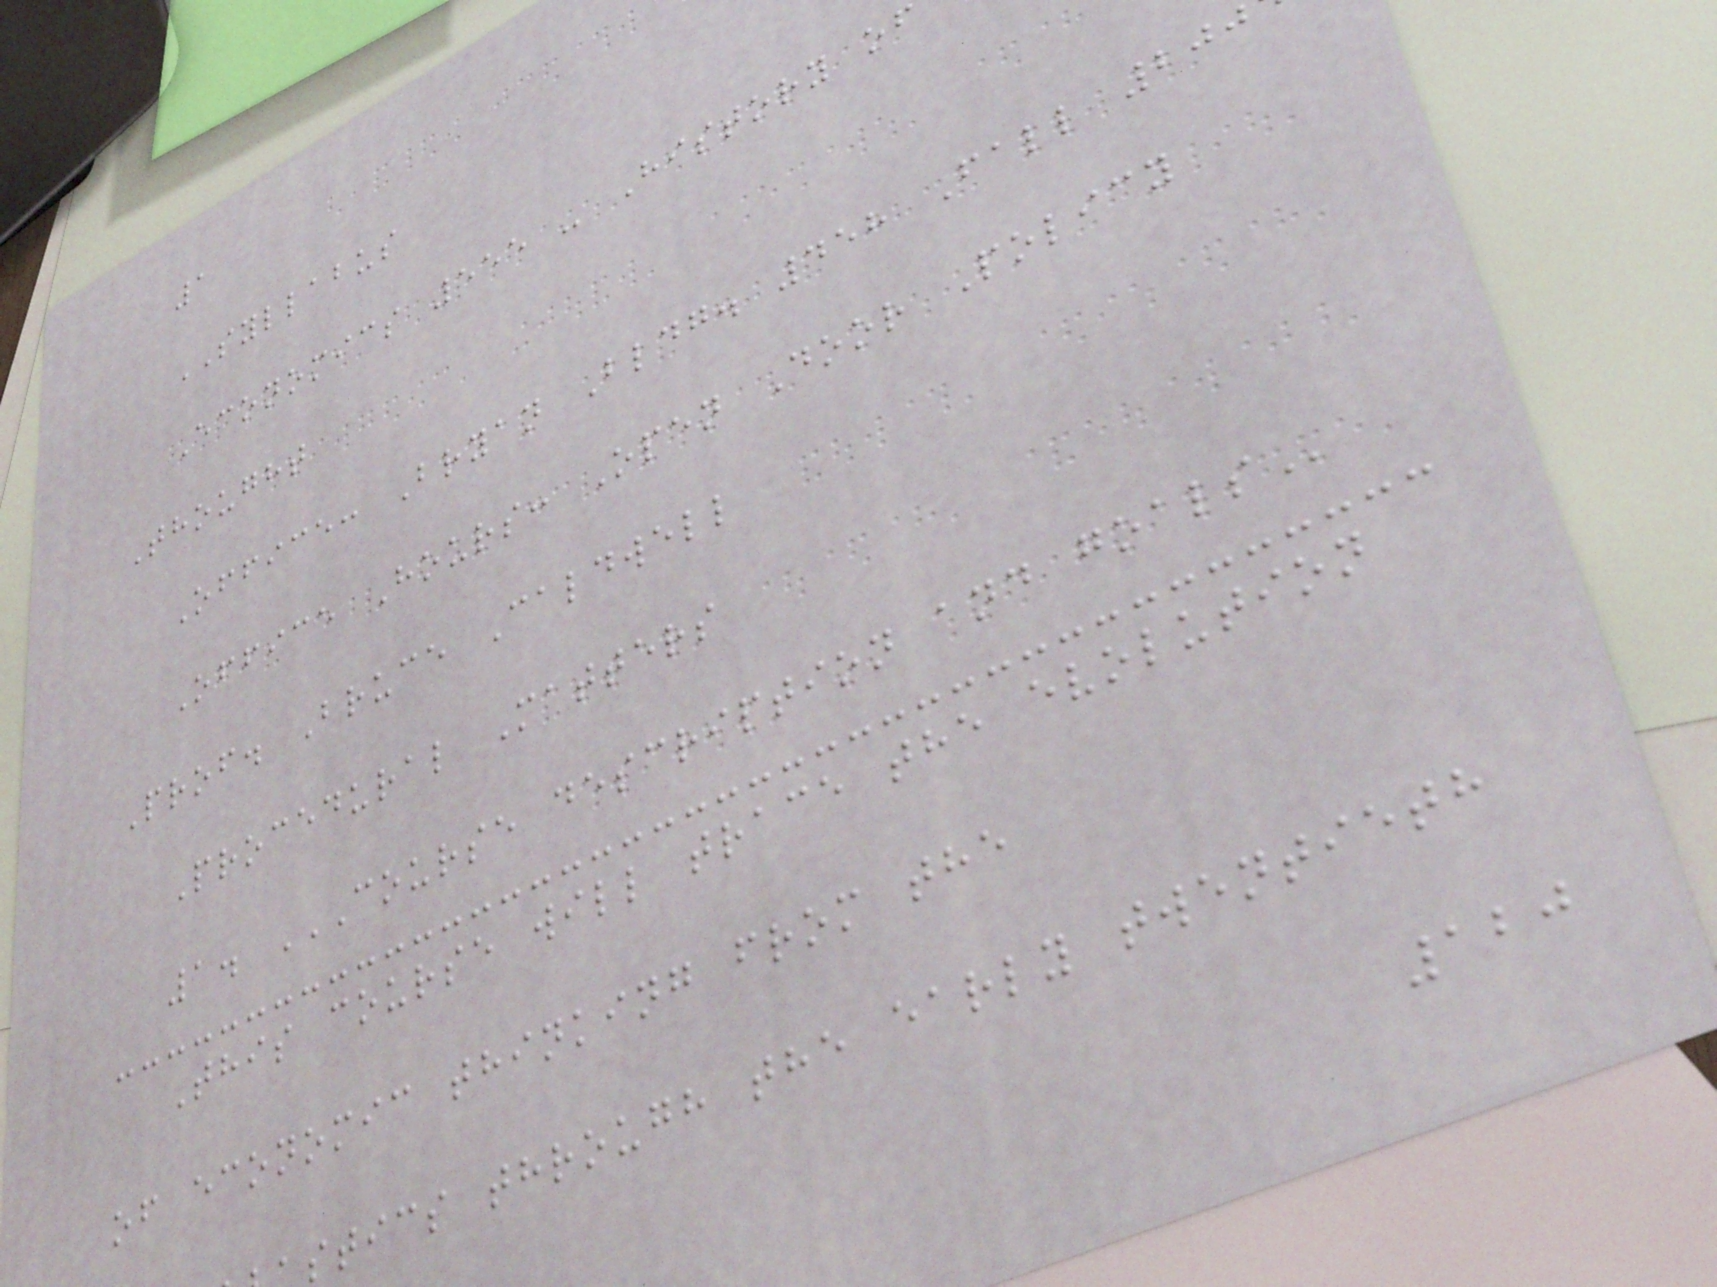1
SYLLABUS
Economics 555 - History of
Thought
Office: Bryan Bldg. 458 Fall 200
Office Hours: Open Door Policy
Prof. Bruce Caldwell
Procedural Matters
1. COURSE DESCRIPTION AND GOALS
This course will trace the evolution
of economic thinking from the
stics through the early twentieth
120
